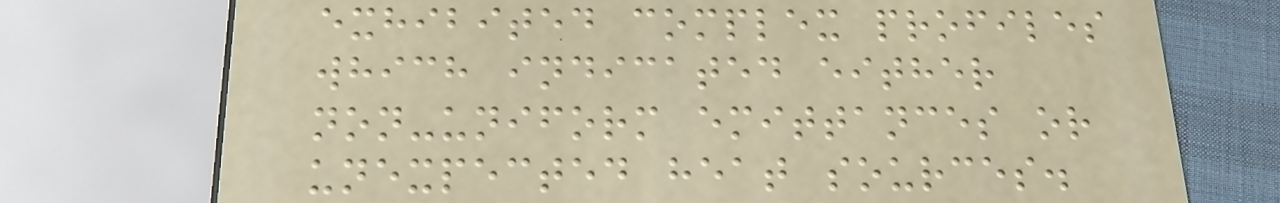exhibited complex profiles
which indicated either
non-uniform emittances or
unexpected heat sources.
